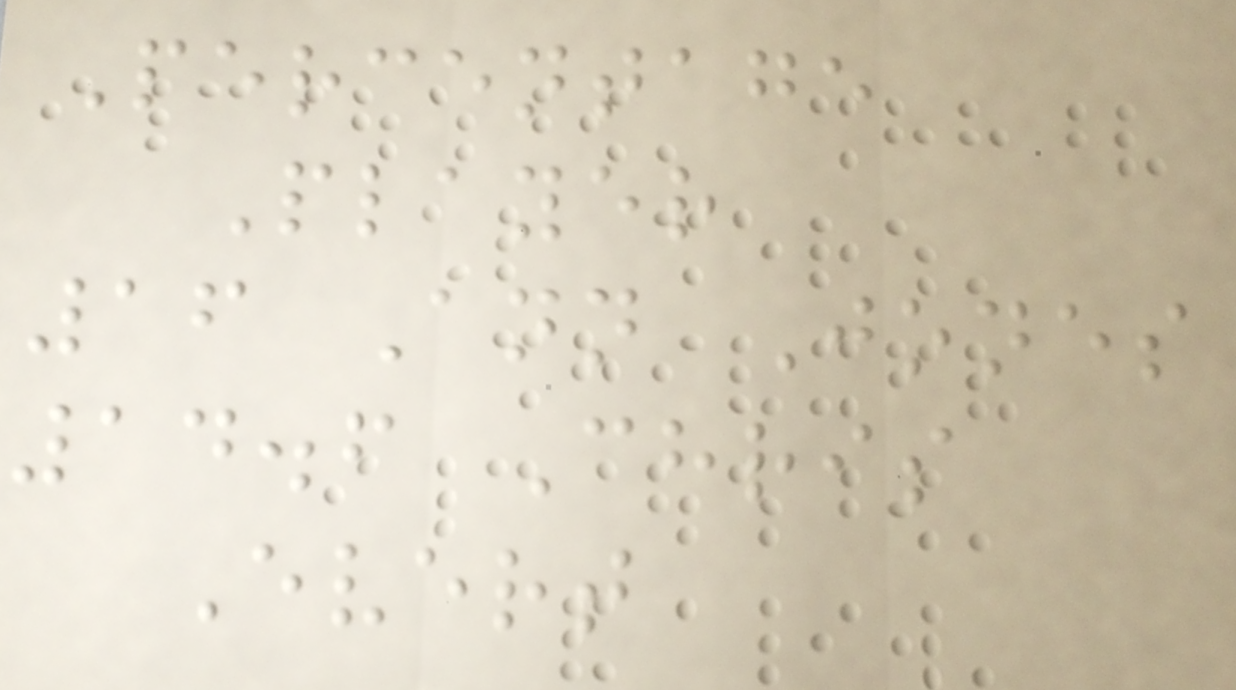Percentage
Player
16 Ann Jones
14.6 Chris
Evert
